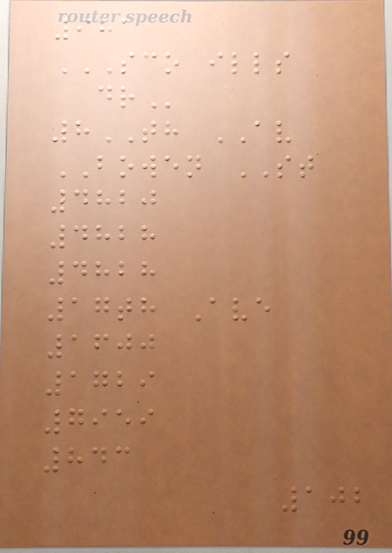981
SCO ILLS
DR
8TH AV
BOWEN ST
4820
4828
4828
17th Ave
1600
1729
7959
843
102
